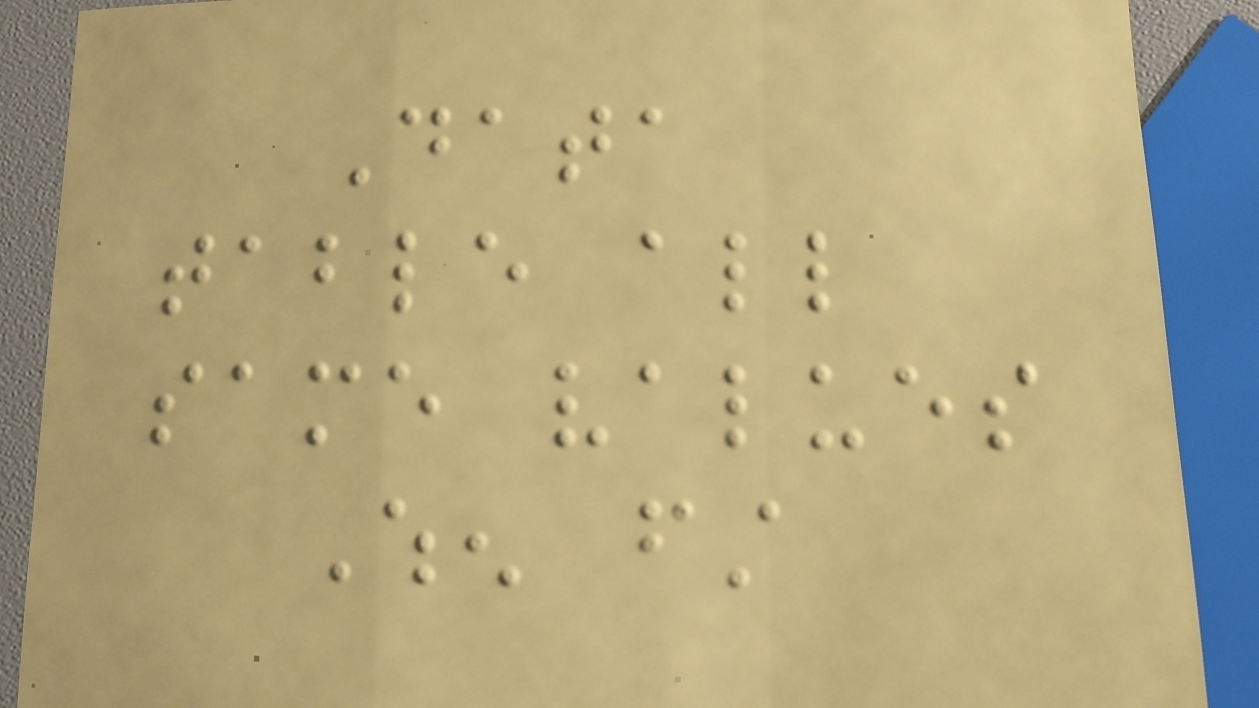Data
table all
same values
When first
